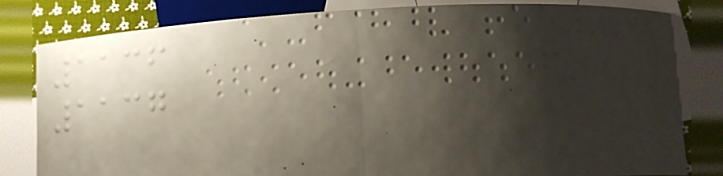1136
1137
